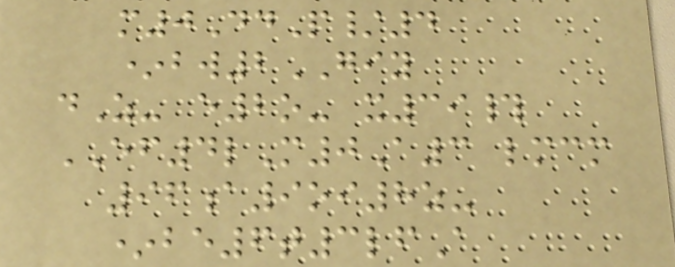m0DdP/4
*bw2GIY
dZ- e2o- x39#
EF4lM0A3 lmcm
96a9oi8z-
*be6t3lfA
